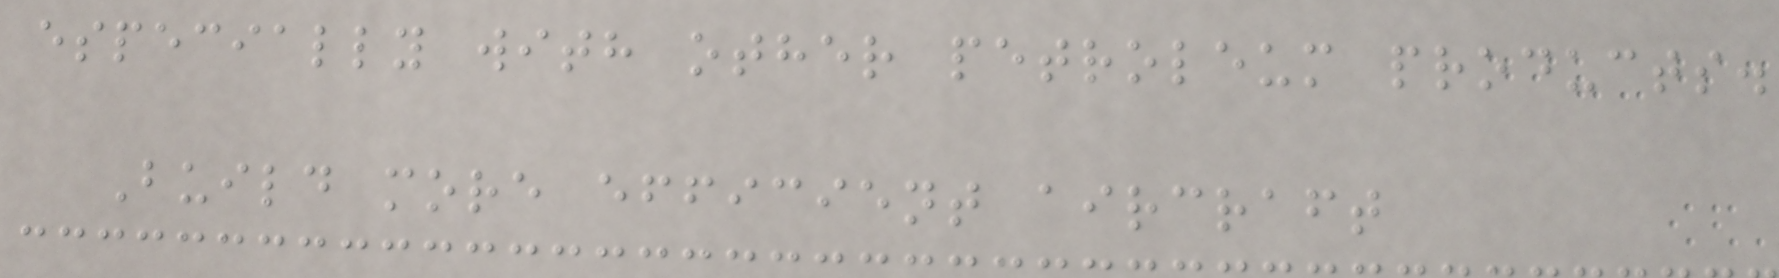especially with other petroleum products.
Build more efficient aircraft
